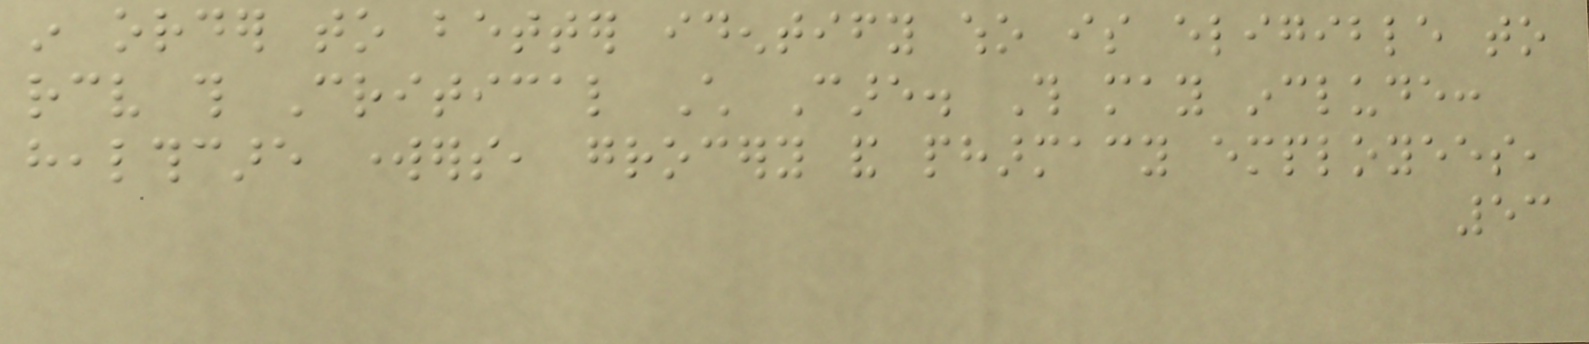in order to better identify who is eligible to
receive this Critical Child Care. This may include:
healthcare workers, grocery and pharmacy employees,
53
